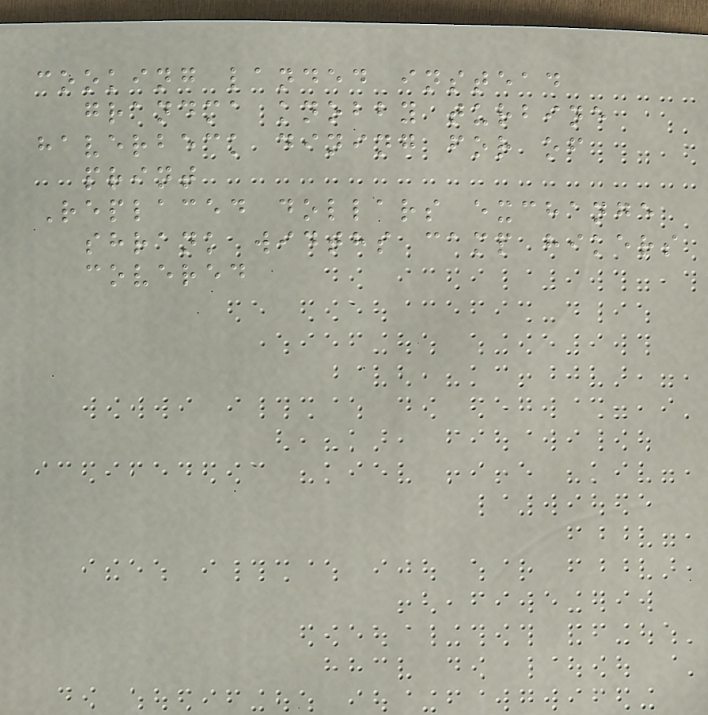cooking landed instead
grandma knobby turbine
haverbeck dining for of
print
Replaced dollars exchange
shrank widths camp hikers
covered
